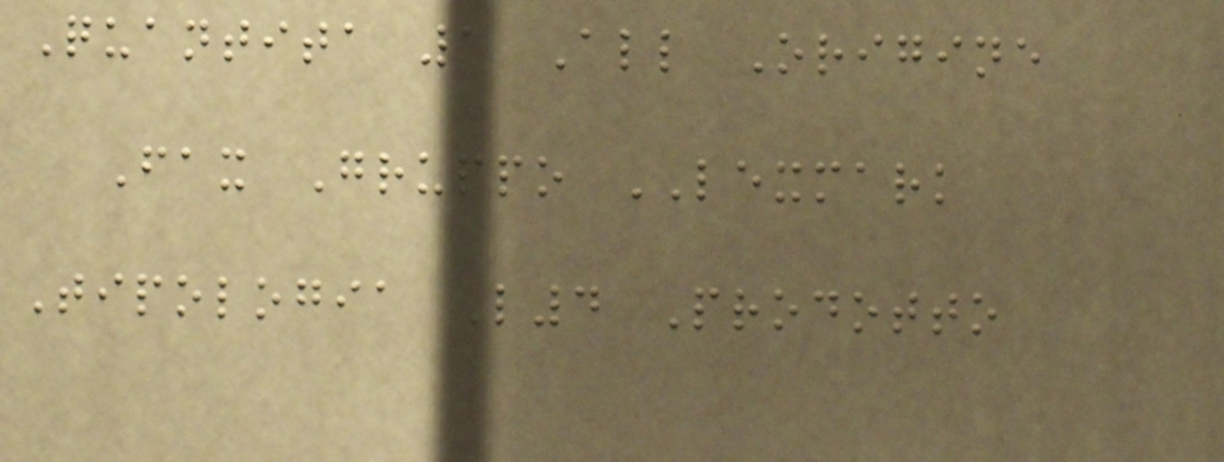Quantita 1 All Origine
Fax Gruppo LEXMARK
Tipologia L4 Prodotto
